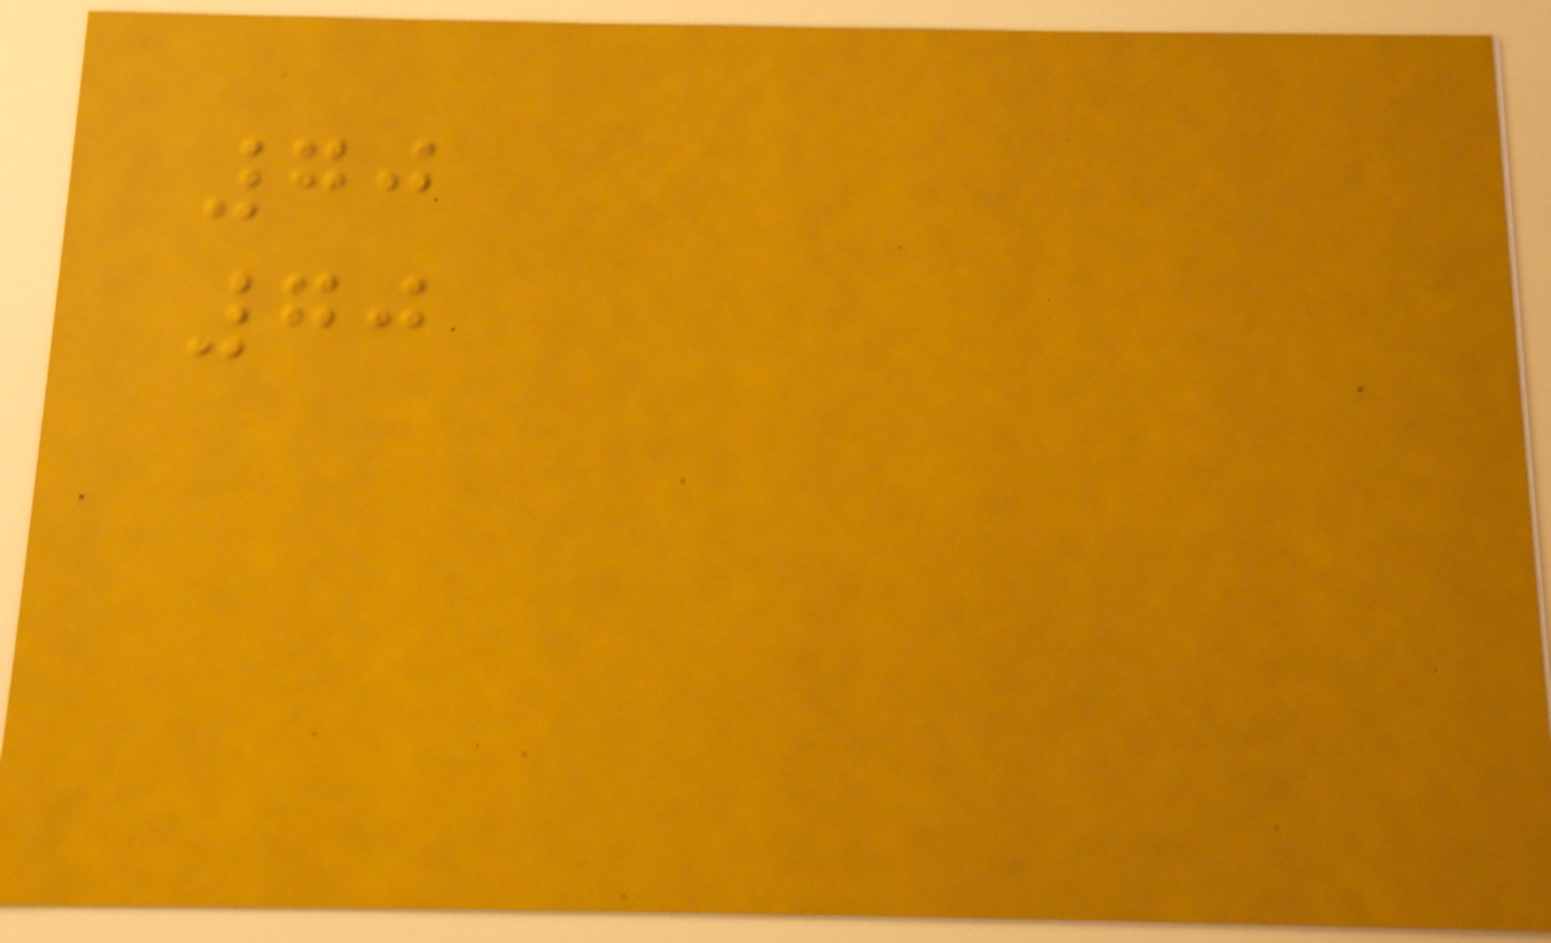70
70
